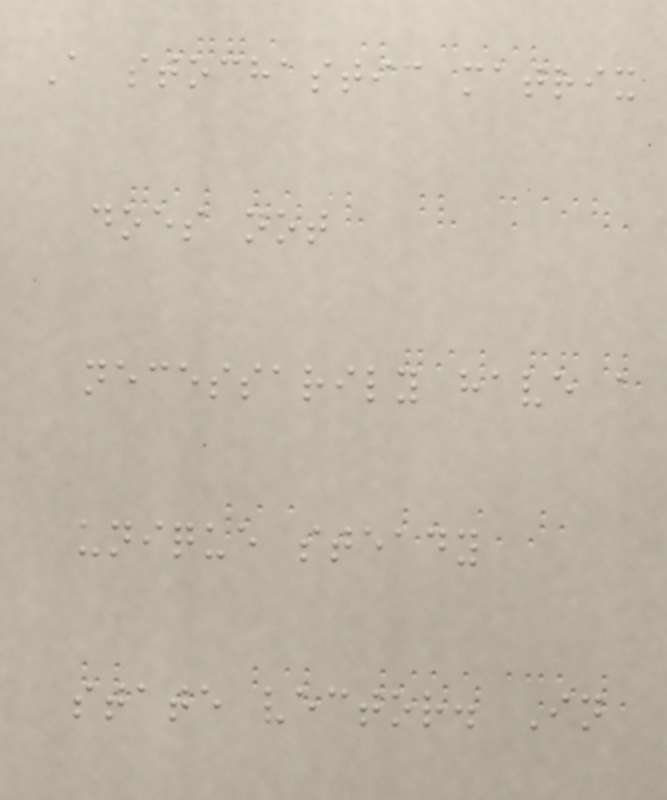A stochastic matrix
does not
necessarily have a
unique steady
state vector. In
